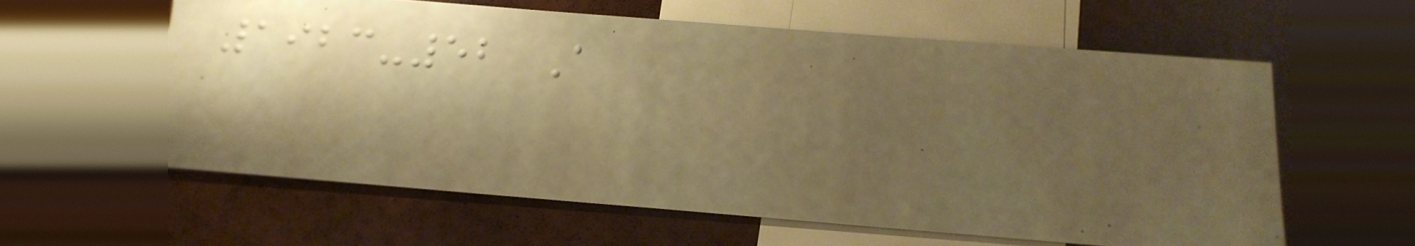1923-52 A
